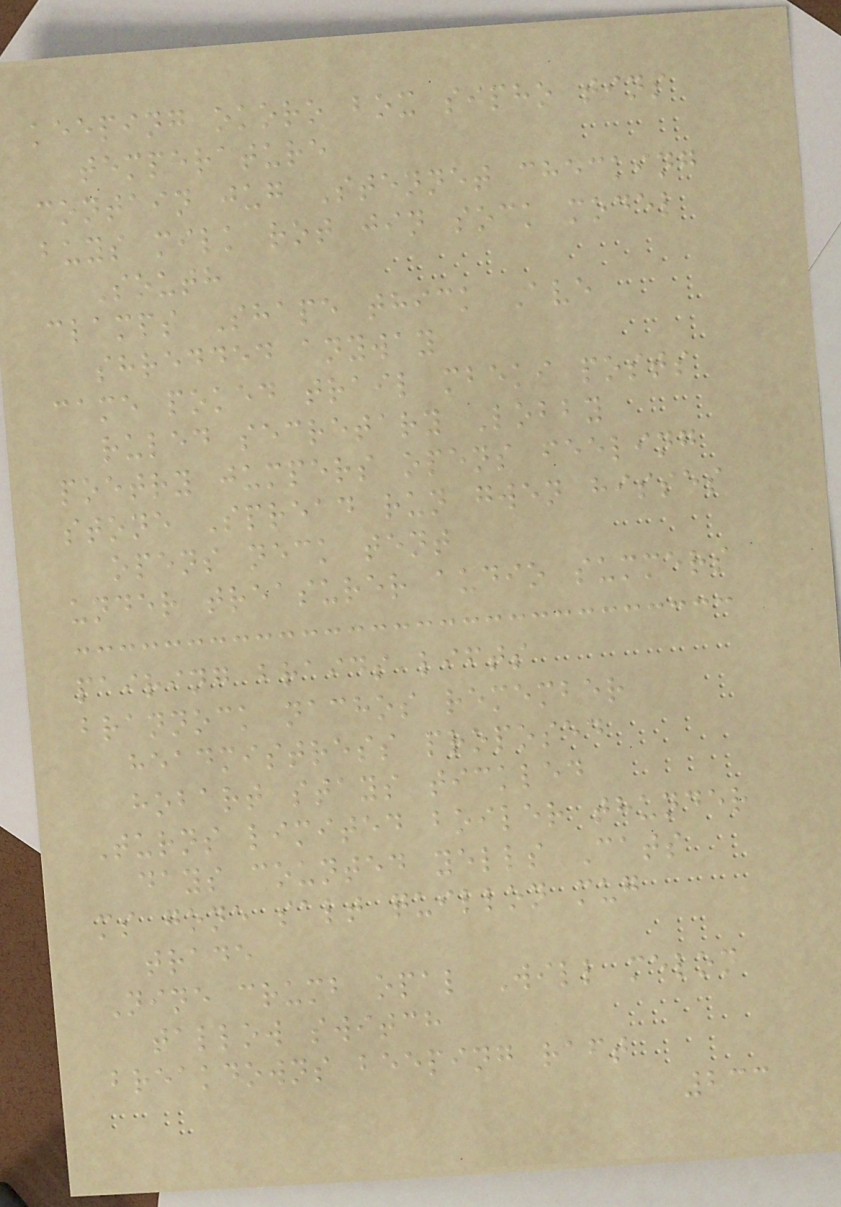keeping okoro box sipho tins
temperature
contain jug Stennet checking
buys milk rot jin sock model
South
clamps Shape thick Ave
shredded anyway
came poked trail mbeki posts
ruled secretary Lobby
poetry jumpers opens feeling
stone Spread run gwen hisses
opens neck tent
under treasurer audio summers
pairing braids lifts
brannock nachos remember
headmistress proposed
hobart stays tickled
Turns limited boiler thunder
days counted yells Cats
ms gone salt quillon mug
trade
Nine crumb opal Will melon
tallow switch
breakdowns beeping raft
233
